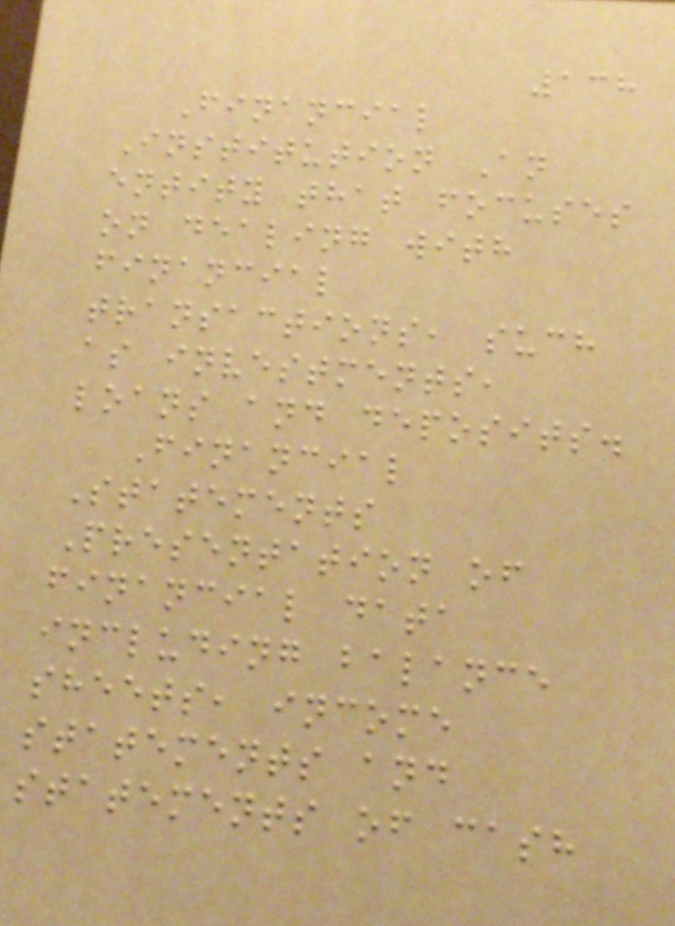138
Financial
Institution An
entity that focuses
on dealing with
financial
transactions, such
as investments,
loans and deposits.
Financial
Statements
Presentation of
financial data
including balance
sheets, income
statements and
statements of cash
